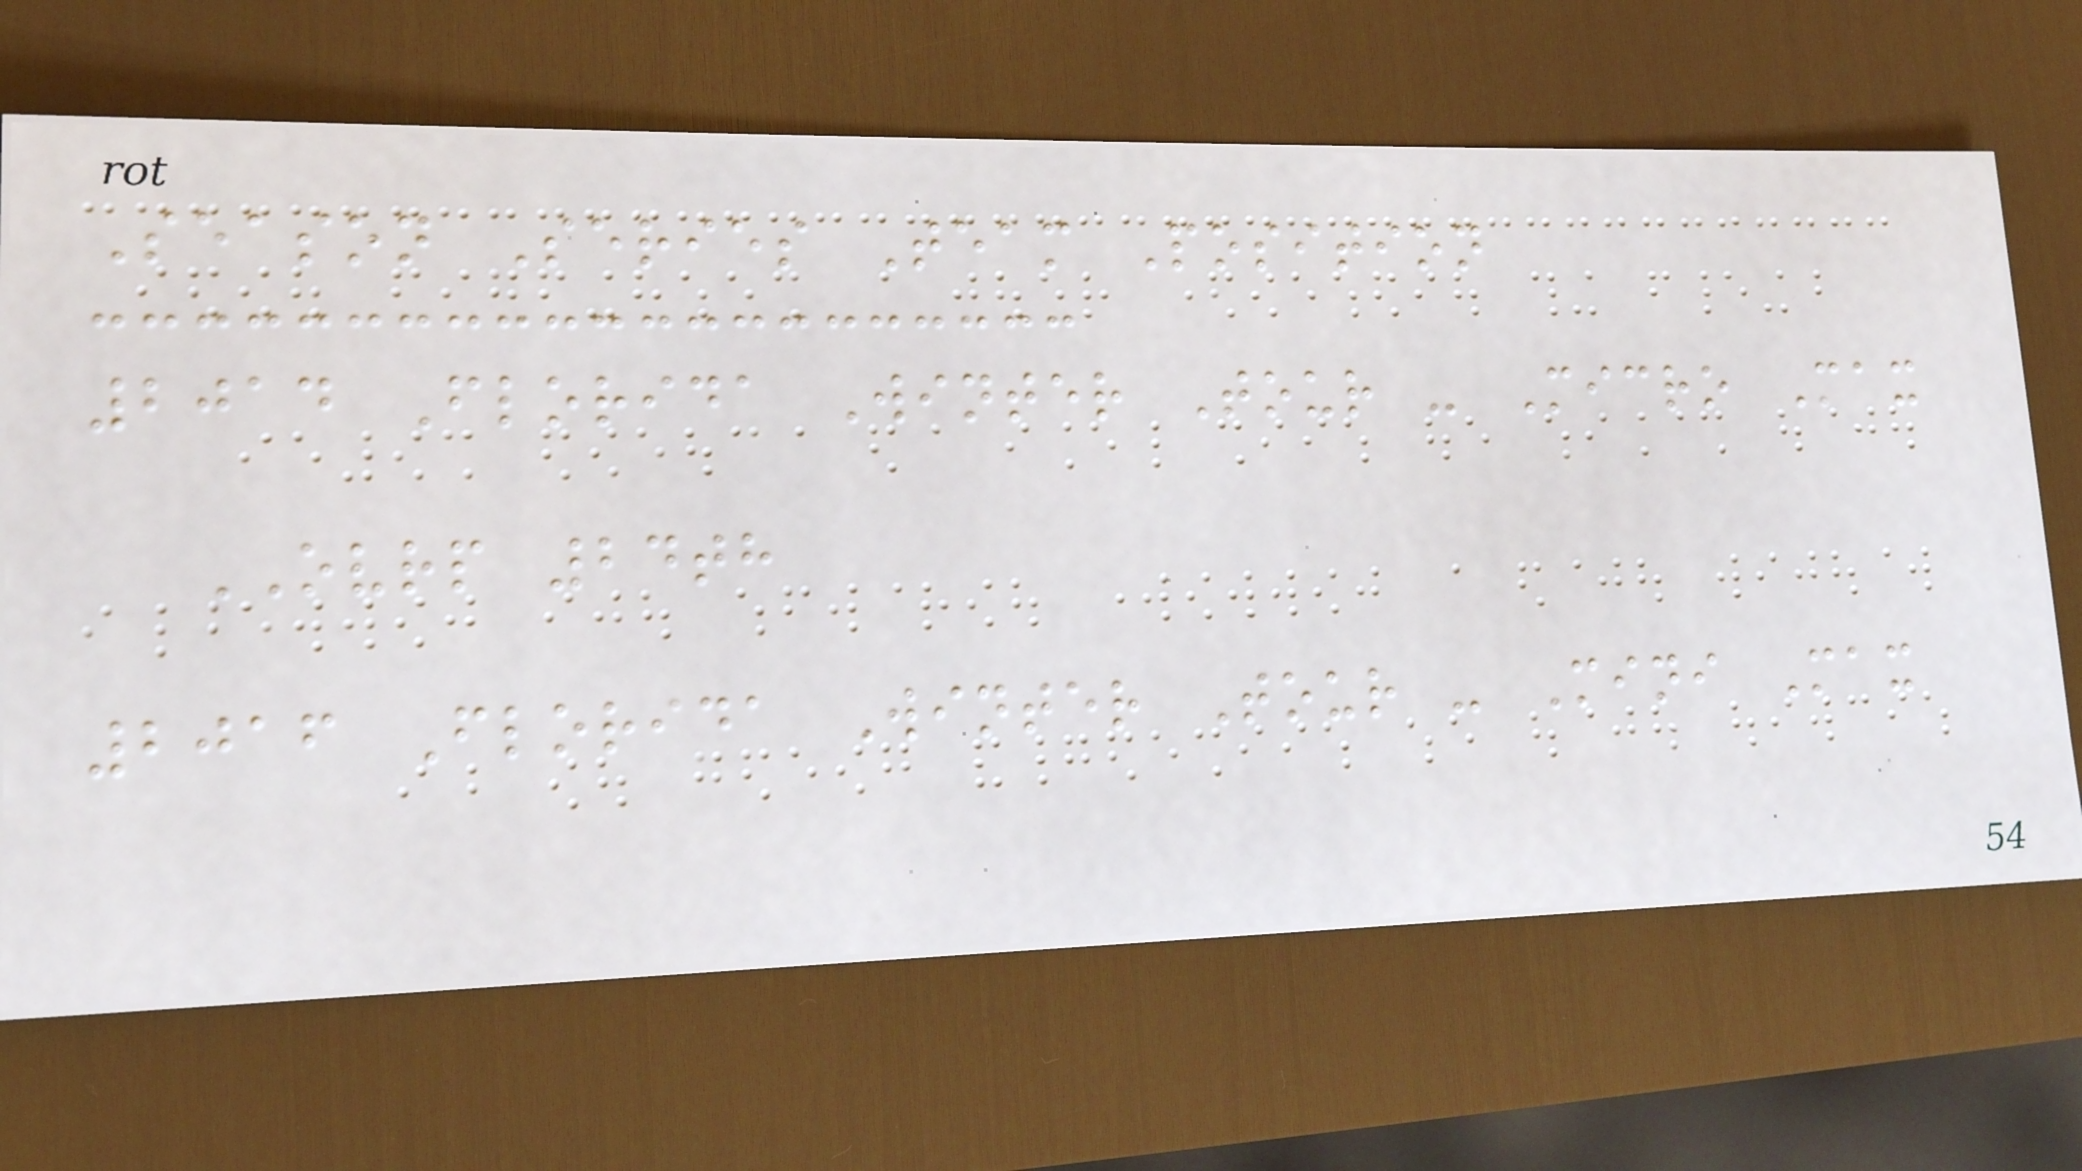Season Series Team Position
2014 Florida Winter Tour - Micro Max
OVRP 24th
2016 Florida Winter Tour - Mini Max
